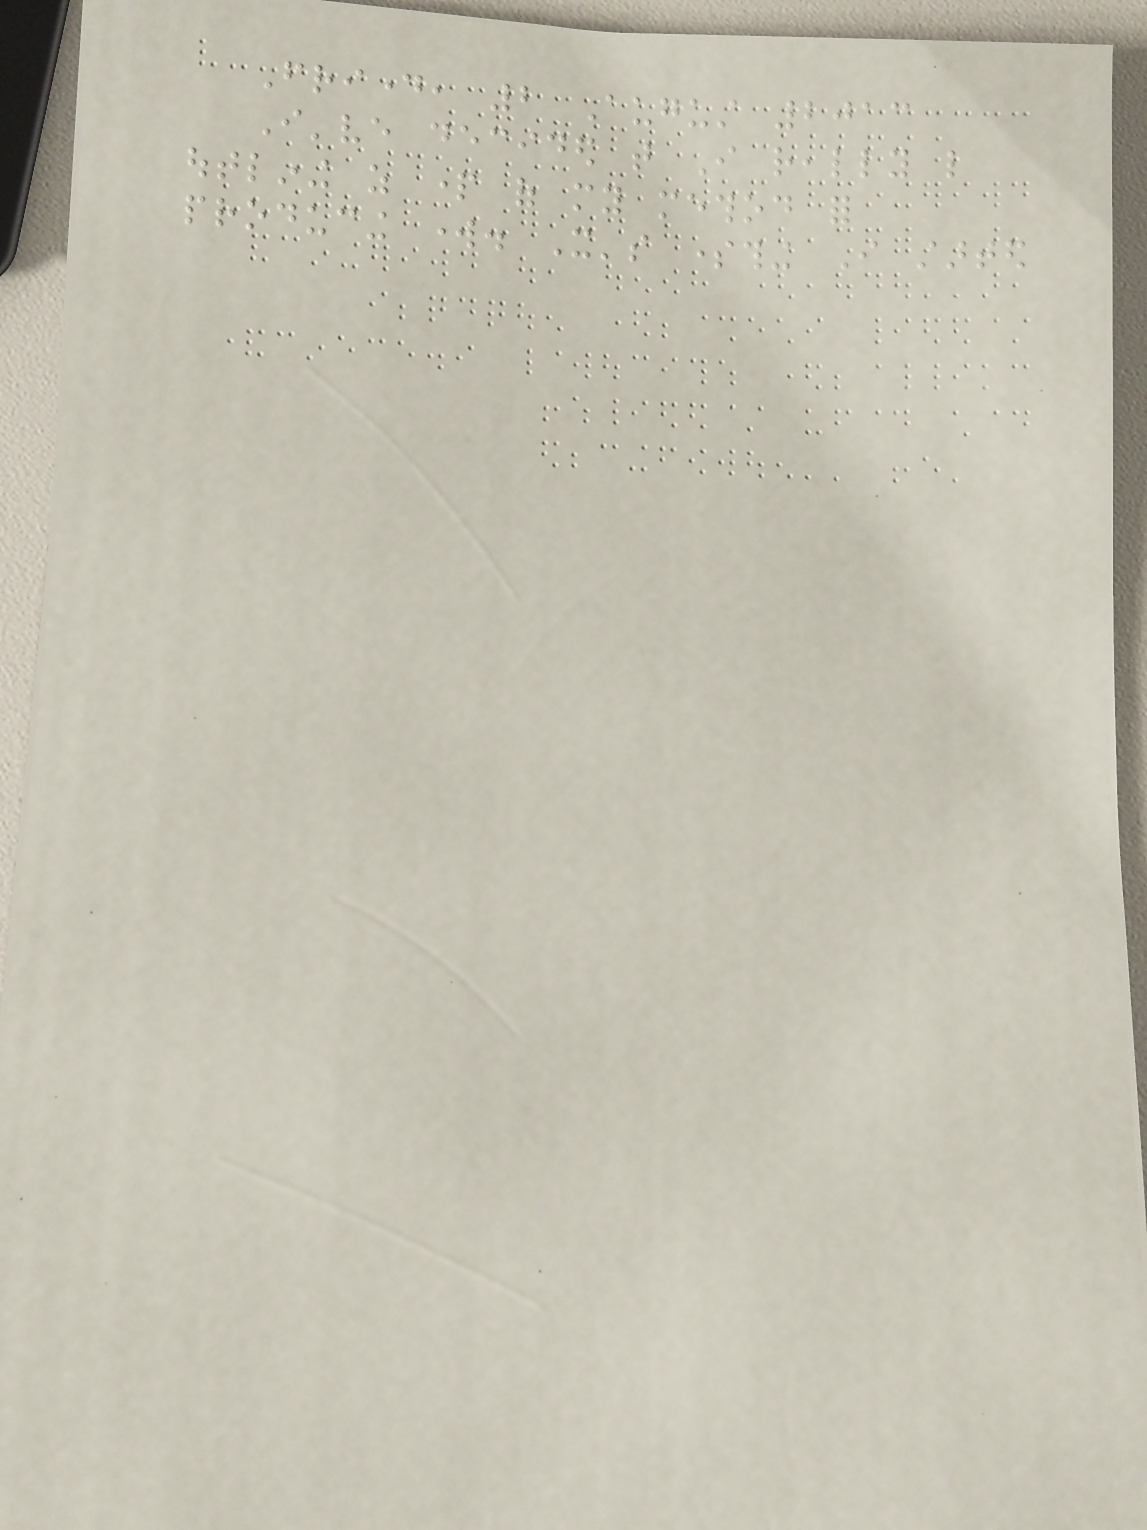Friday, 2 August 2013
I've decided that I really like
outlining as part of my method for
producing work. It's something I started
